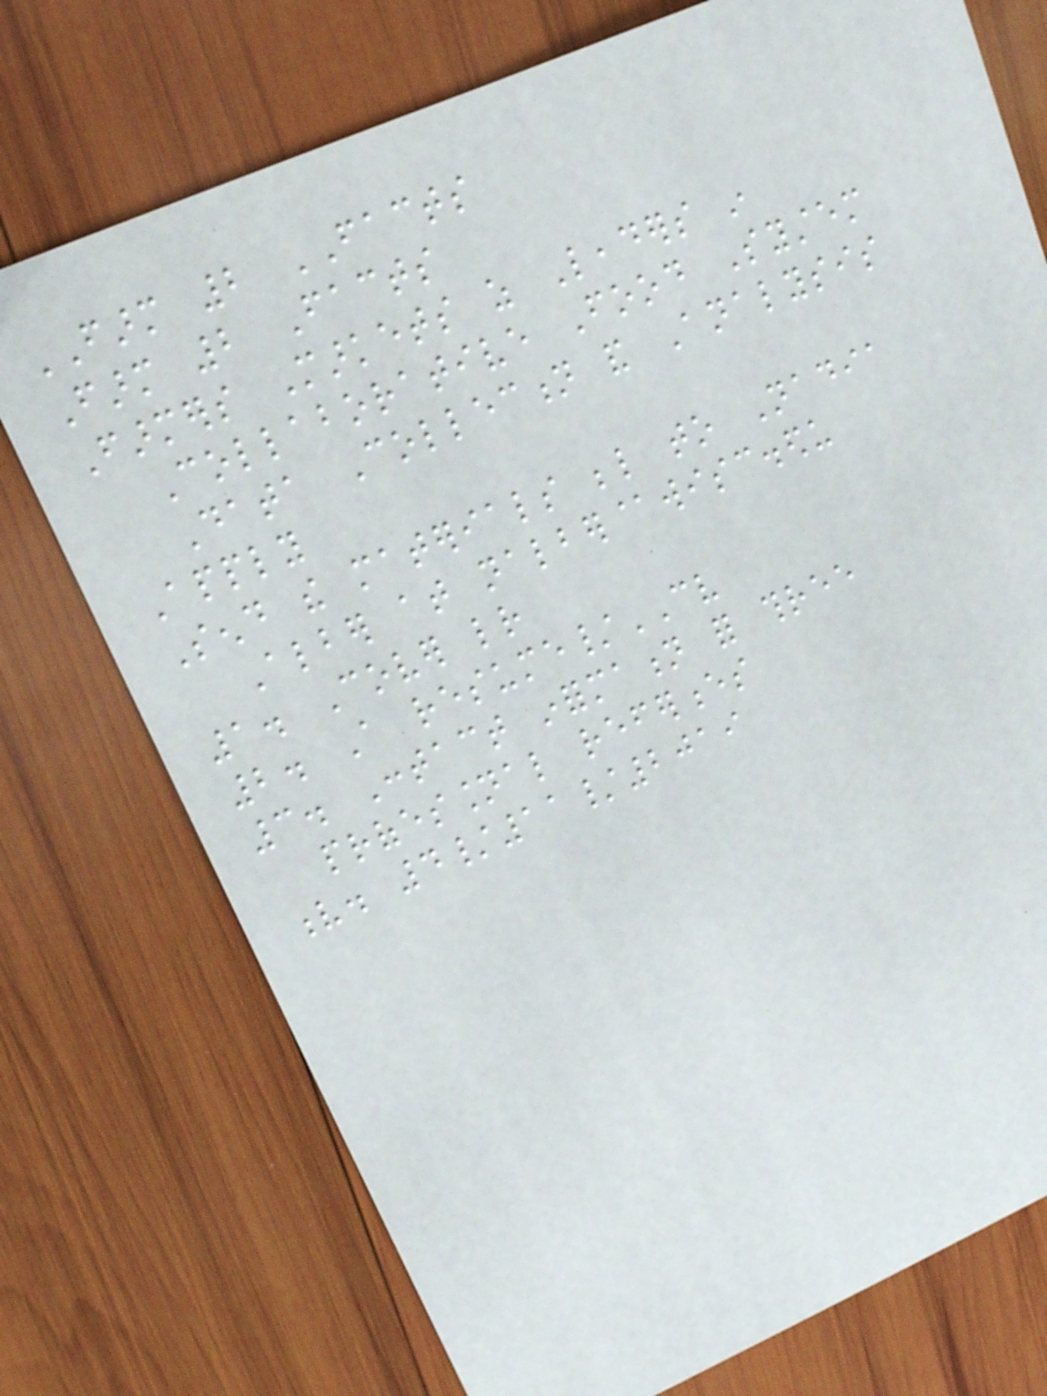FARM 2 FACTS
Farm 2 Facts
Farmers Markets as Leaders in
Collaborative Food System
Data Collection and Analysis
Apply
Send the materials below to Nadia
Alber at nalber@wisc.edu
1. Cover letter
2. A resume/CV
3. Contact information for three
professional references
v. 4/11/2019
